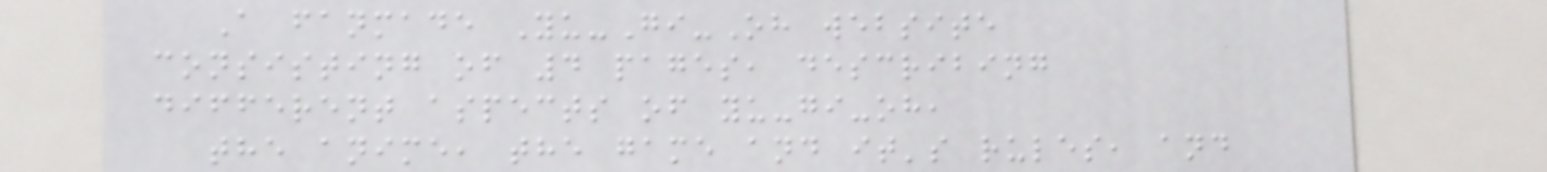A fanmade Yu-Gi-Oh website
consisting of 4 pages, describing
different aspects of yu-gi-oh,
the anime, the game and it's rules, and
